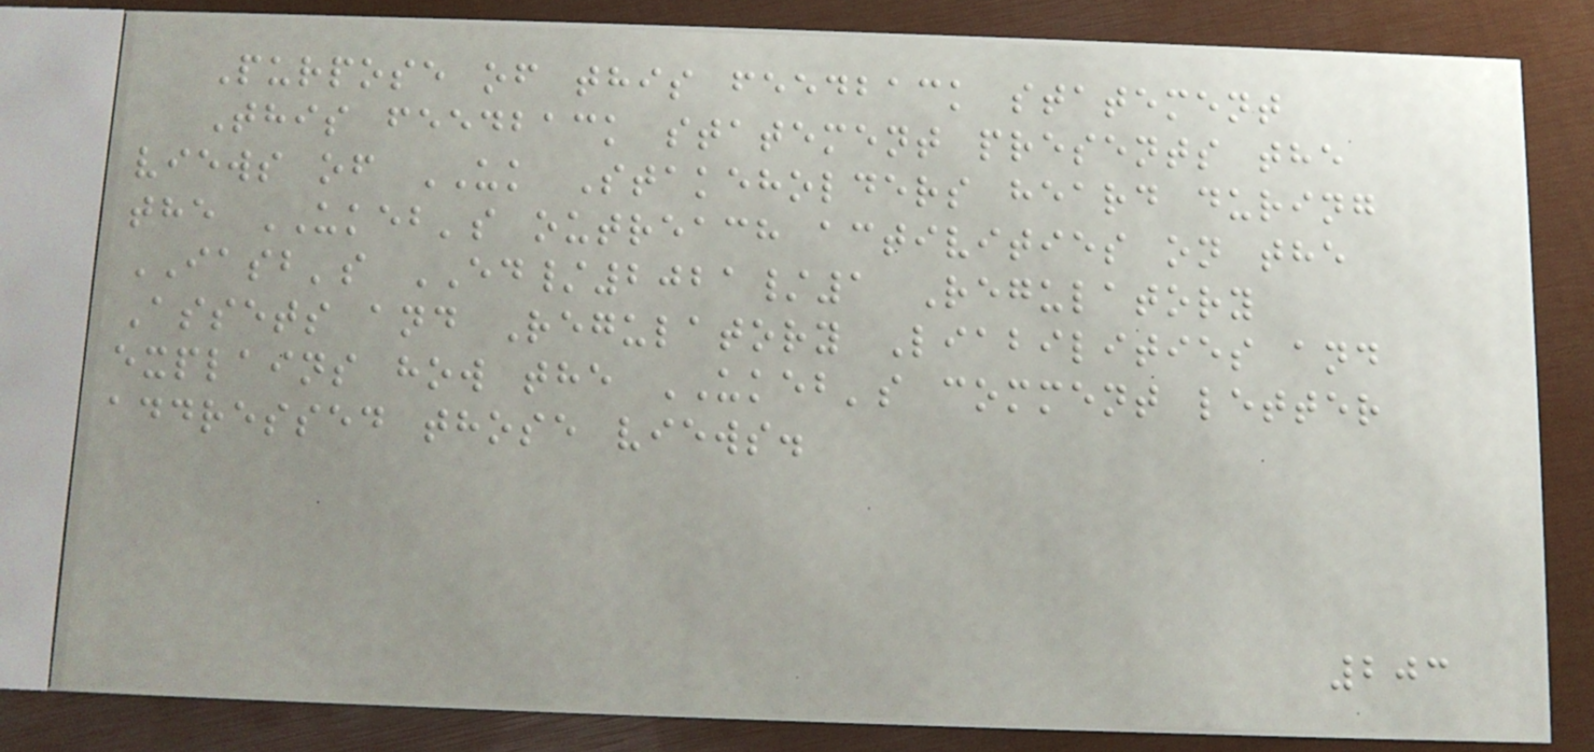Purpose of this feedback statement
This feedback statement presents the
views of UK Stakeholders heard during
the UKEB's outreach activities on the
IASB's ED/2021/1 Regulatory
Assets and Regulatory Liabilities and
explains how the UKEB's comment letter
addressed those views.
203
